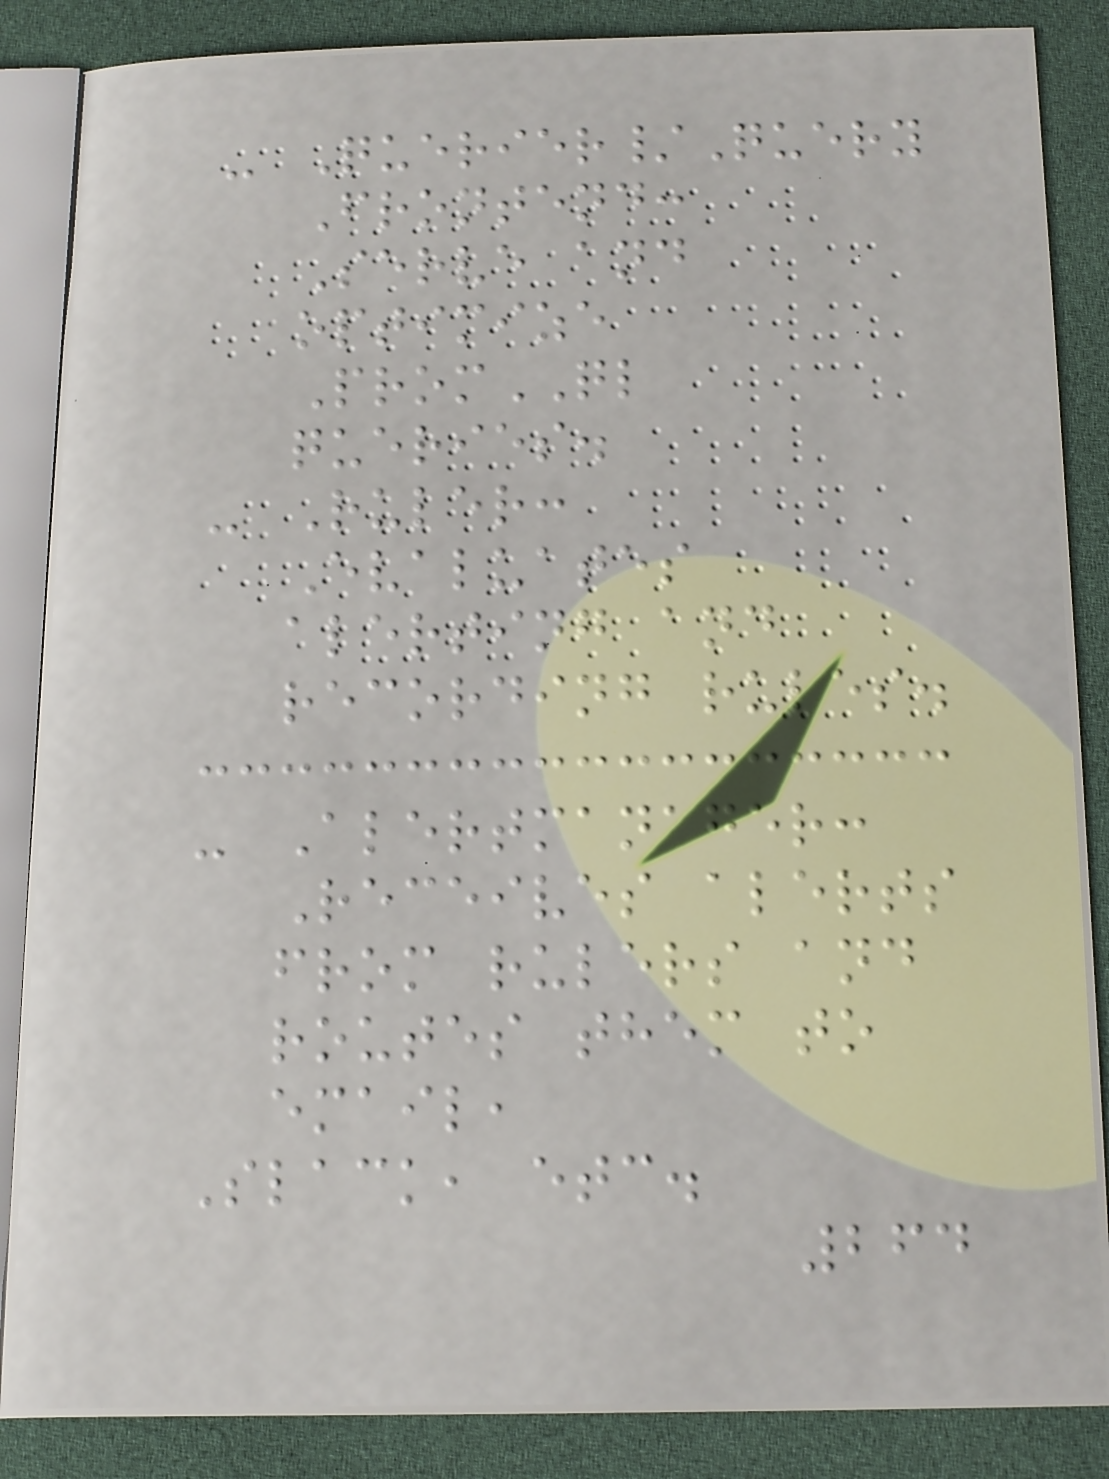- Querier/Query
Frontend:
Serve and
optimize
PromQL
queries.
- Ruler:
Evaluates
alerting and
recording rules.
- Alertmanager:
Receives alerts
from rulers and
routes them to
email,
Slack, etc.
264
